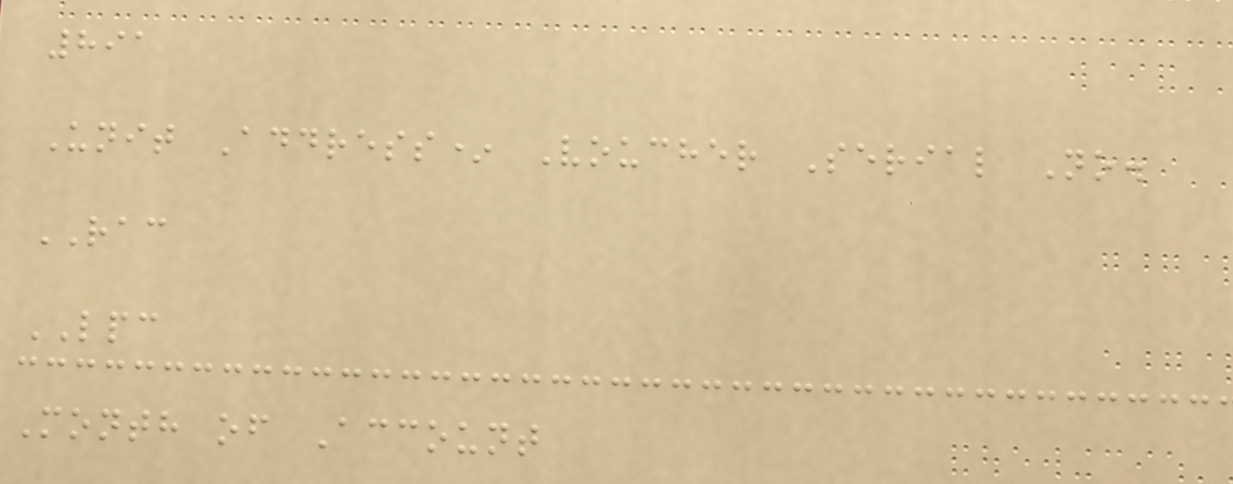891
Unit Address* Voucher Serial No.
RAC
LPC
Month of Account
